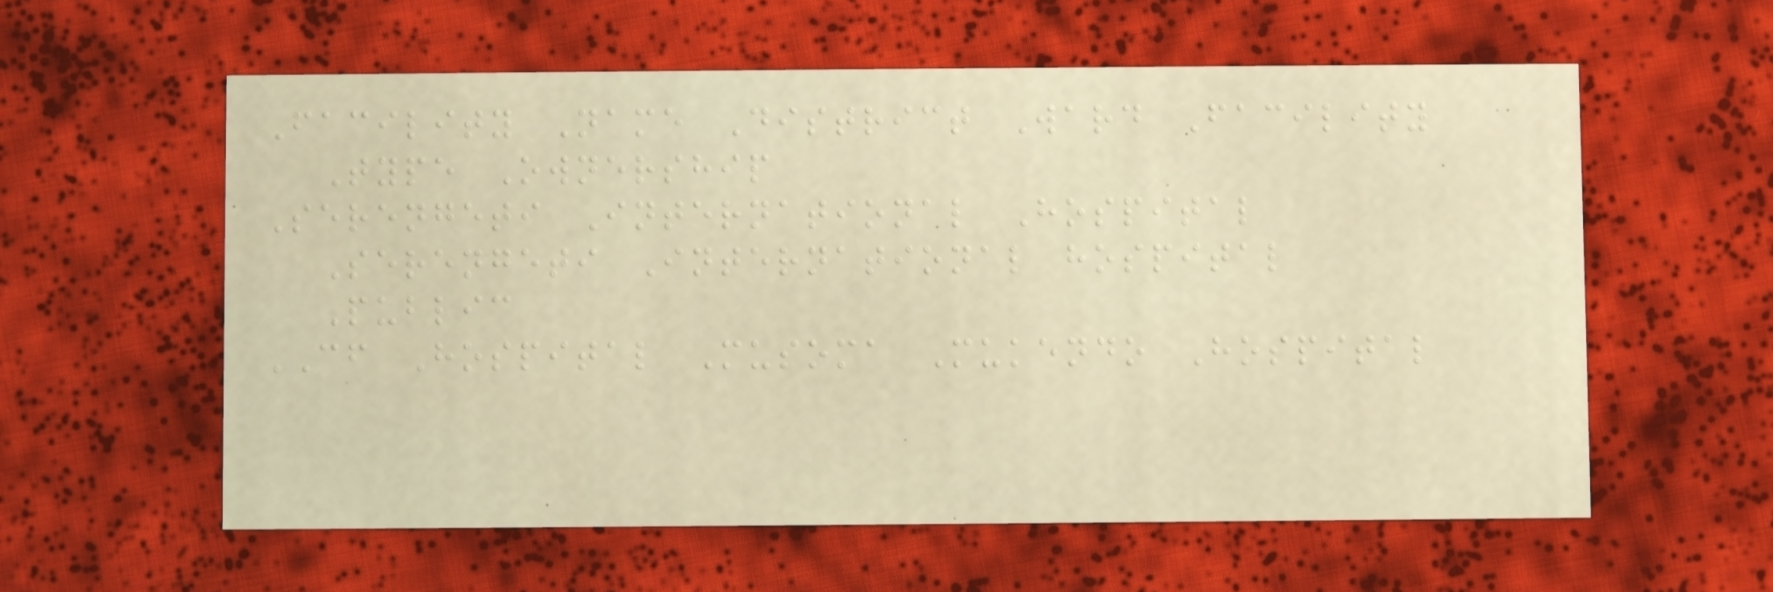Facility Name District Ward Facility
Type Ownership
Serengeti International Hospital
Serengeti International hospital
Public
CF Hospital Musoma Mukendo Hospital
